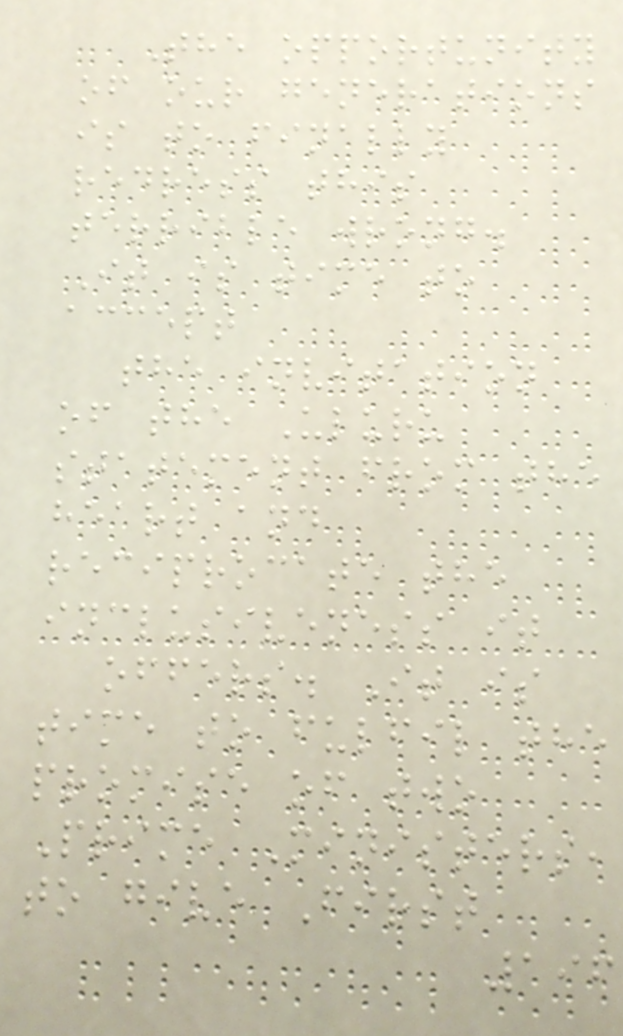The opportunity
of our generations
is to finally
redress this
terrible wrong.
It is time to
accept
the invitation
of the Uluru
statement from the
heart and
reciprocate the
inclusiveness it
offers. It is
time to fulfil the
promise of two
Prime Ministers,
to give First
196
